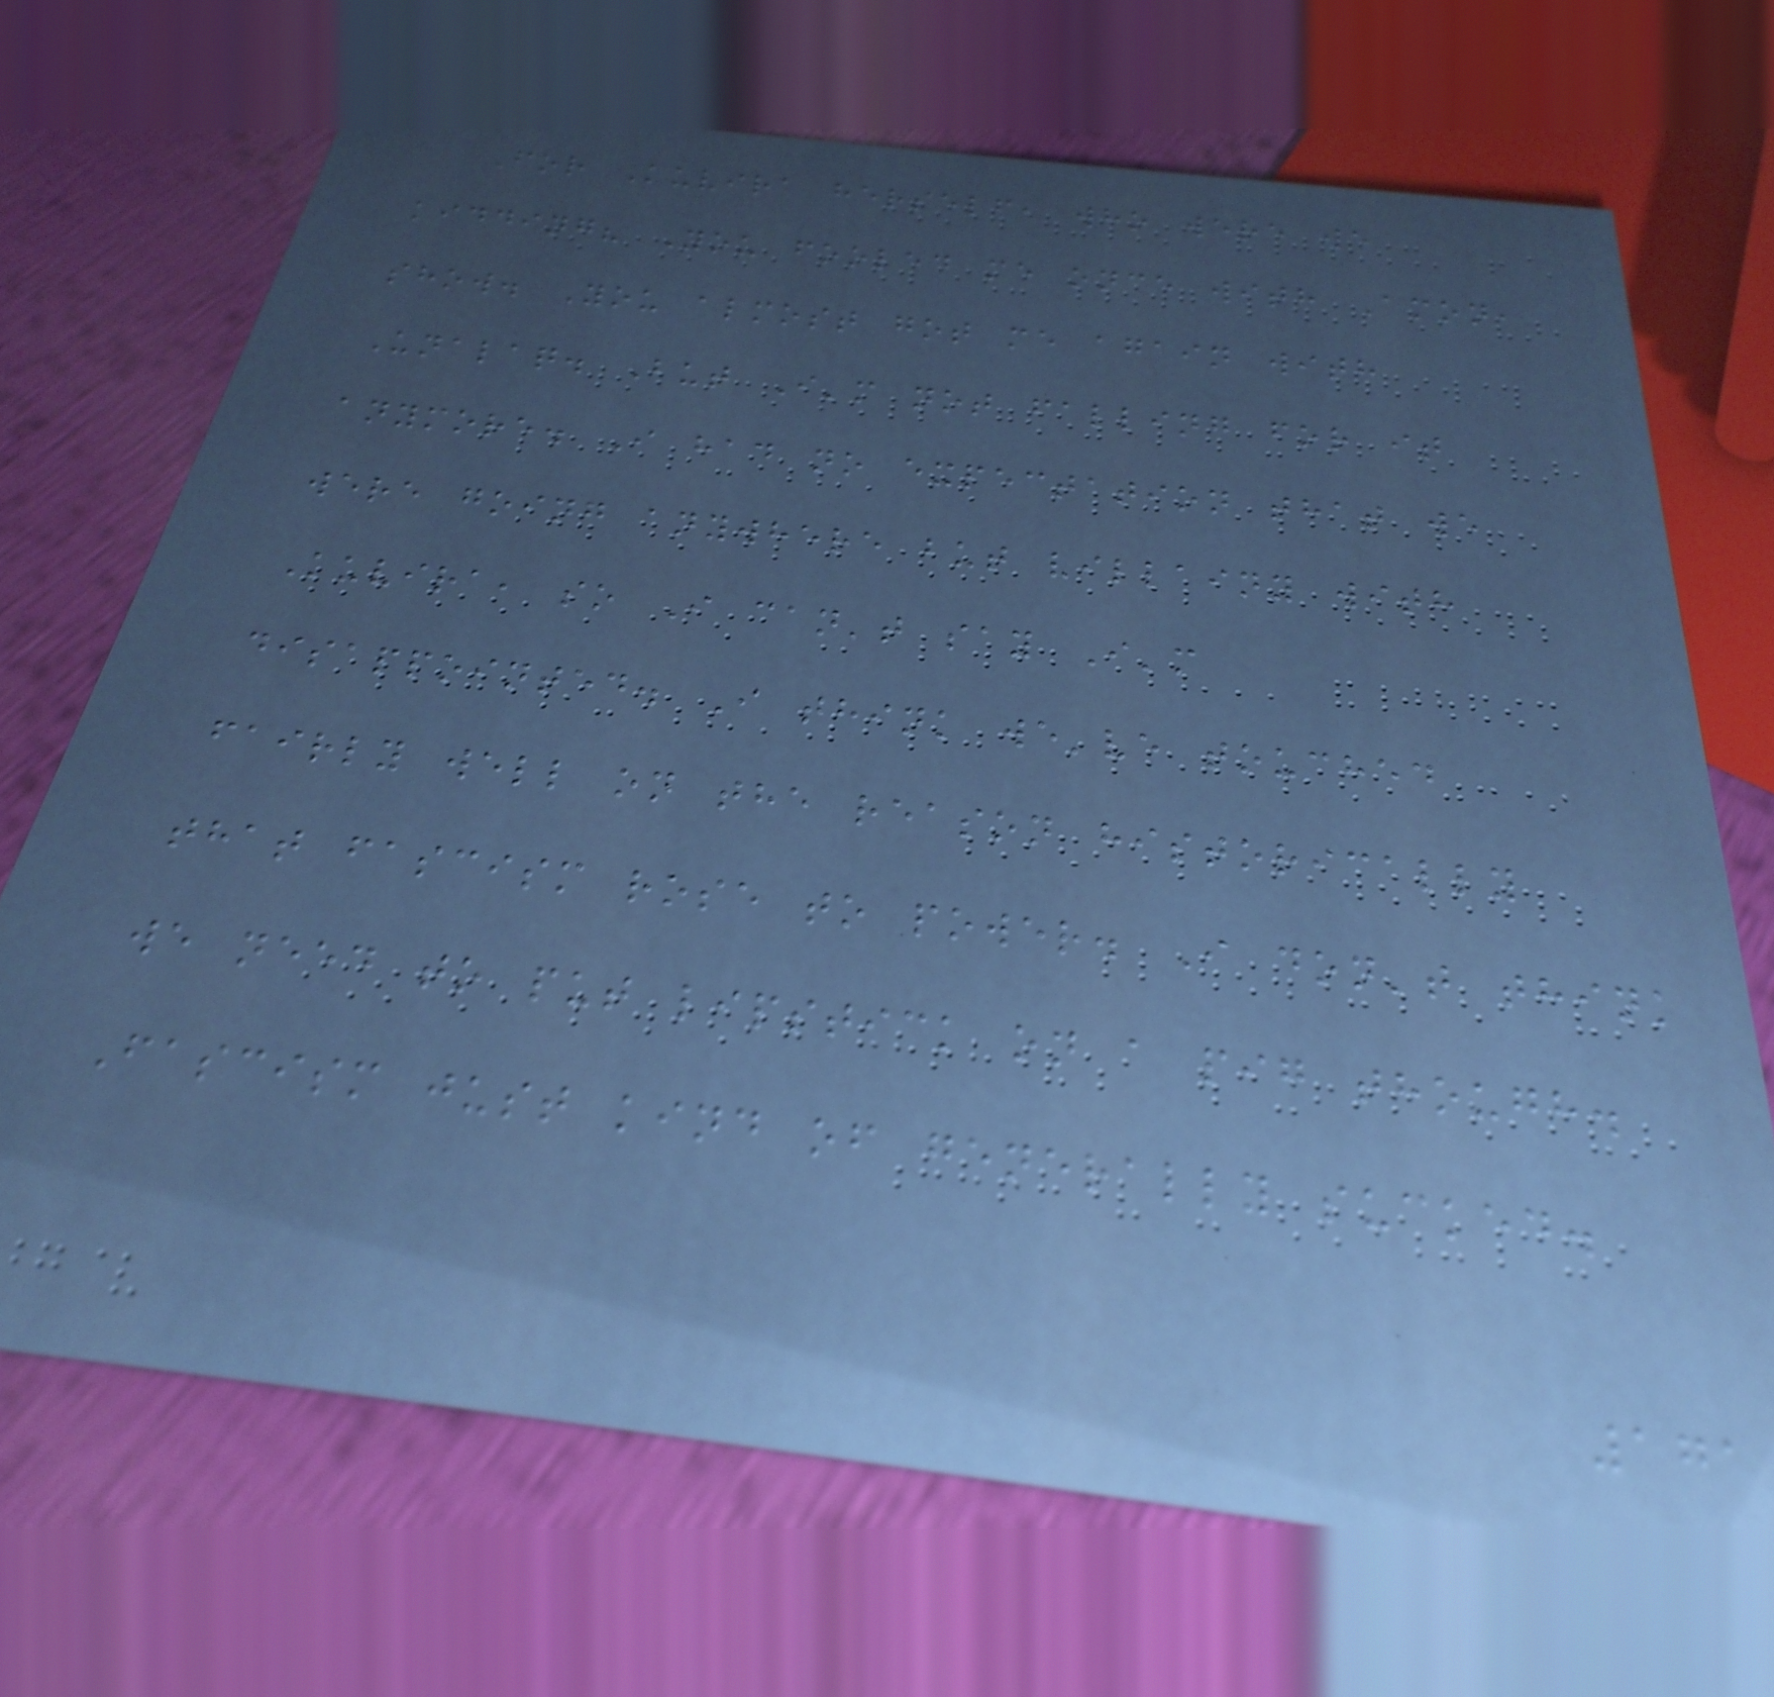For Kuvira herself, who were we
kidding? You fooled me once with Amon,
show. You almost got me again with
Unalaq. But I'm not falling for it
anymore. I had no expectation that we
were going anywhere but villainy with
Kuvira, so I can't say I'm
disappointed. I think we've touched
fairly well on the reason historically
that fascism rose to power. I don't think
we need to put lipstick on a pig though.
Fascism just kind of generally sucked.
171
